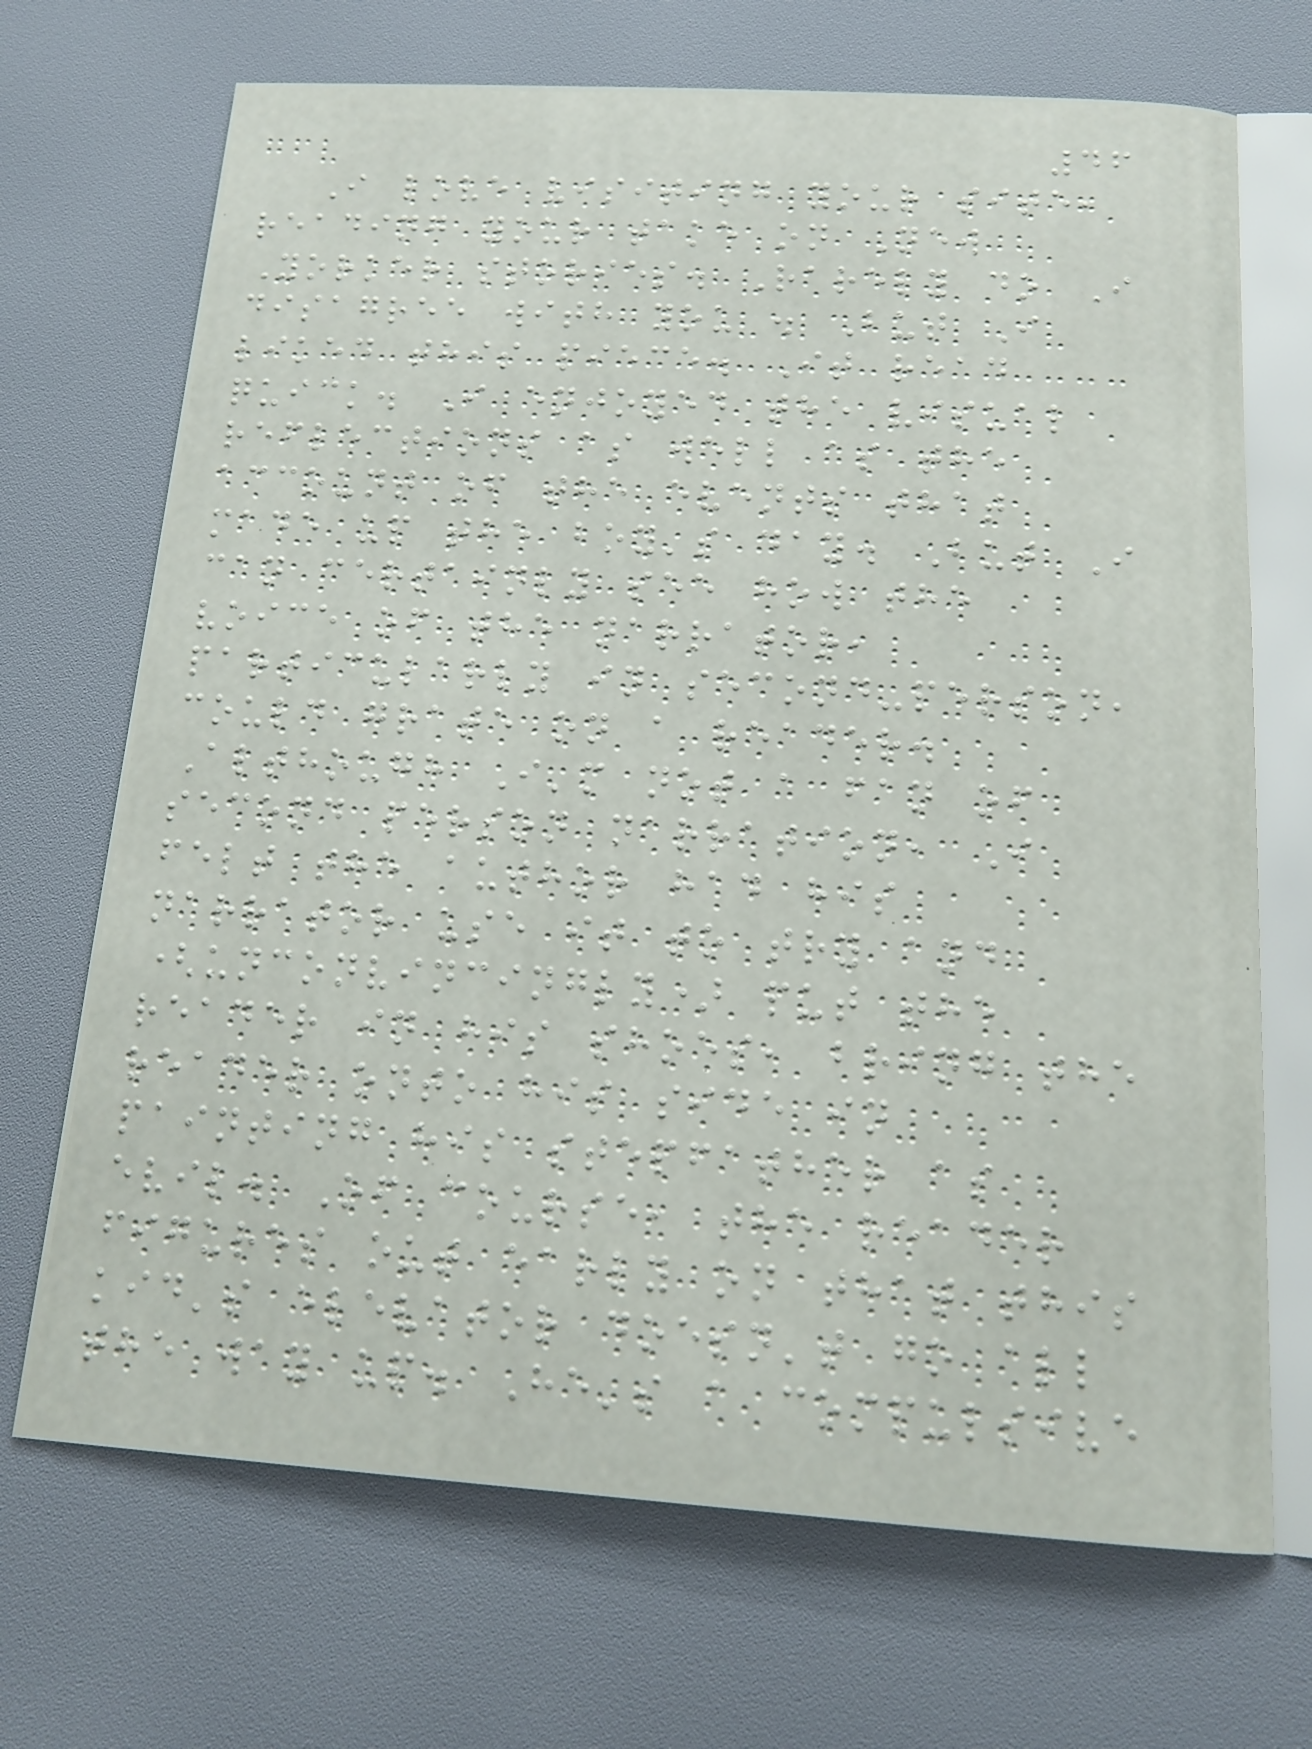46
I love visiting your site,
reading your take on New
Yorker stories. Rarely do I
disagree with you . But I
liked this piece. It read
quick. I enjoyed the visual
reflections as well as the
account of the events that
made up the boy's day. But I
can certainly see how the
voice of the narrator,
particularly in second-person,
could grate on a reader.
Although I'm not a fan of
second person narration, I
felt the author had his
narrator use it to try and
(unconvincingly) put the
reader in his shoes, bring the
reader onto his side in
painting his stepfather as
evil. Of course, the reader
figures out early on that this
kid's elevator doesn't go all
the way up. He's a compulsive
